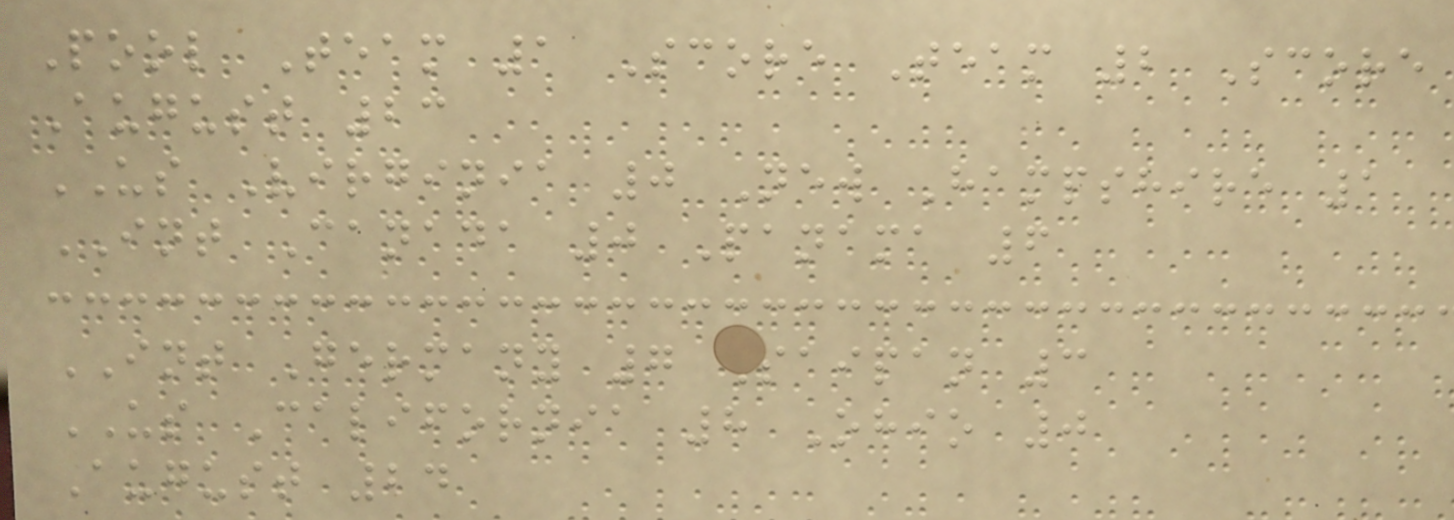Pool Team 1 Score Team 2 Score
August 23
US Virginia 0 New Hampshire 1
INT Canada 0 Panama 6
INT Germany 7 Saipan 3
US California 8 Ohio 0
August 24
